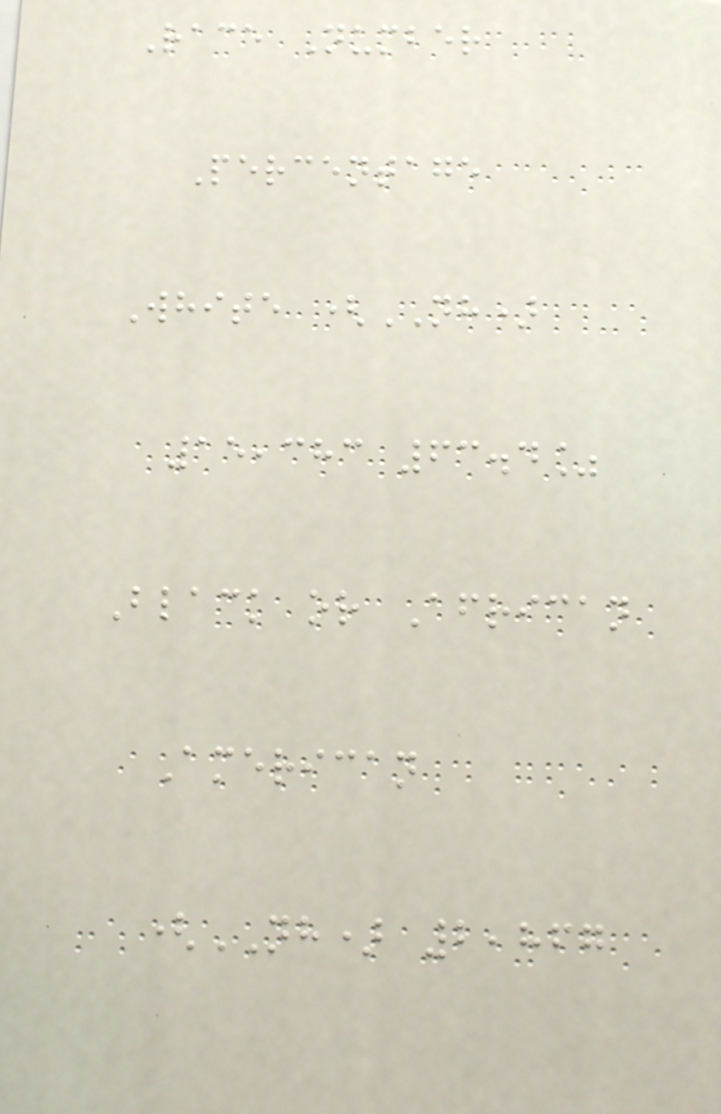Race Number
Percentage
White (NH)
15,383 63.4%
Black or African
American
(NH) 2,867
